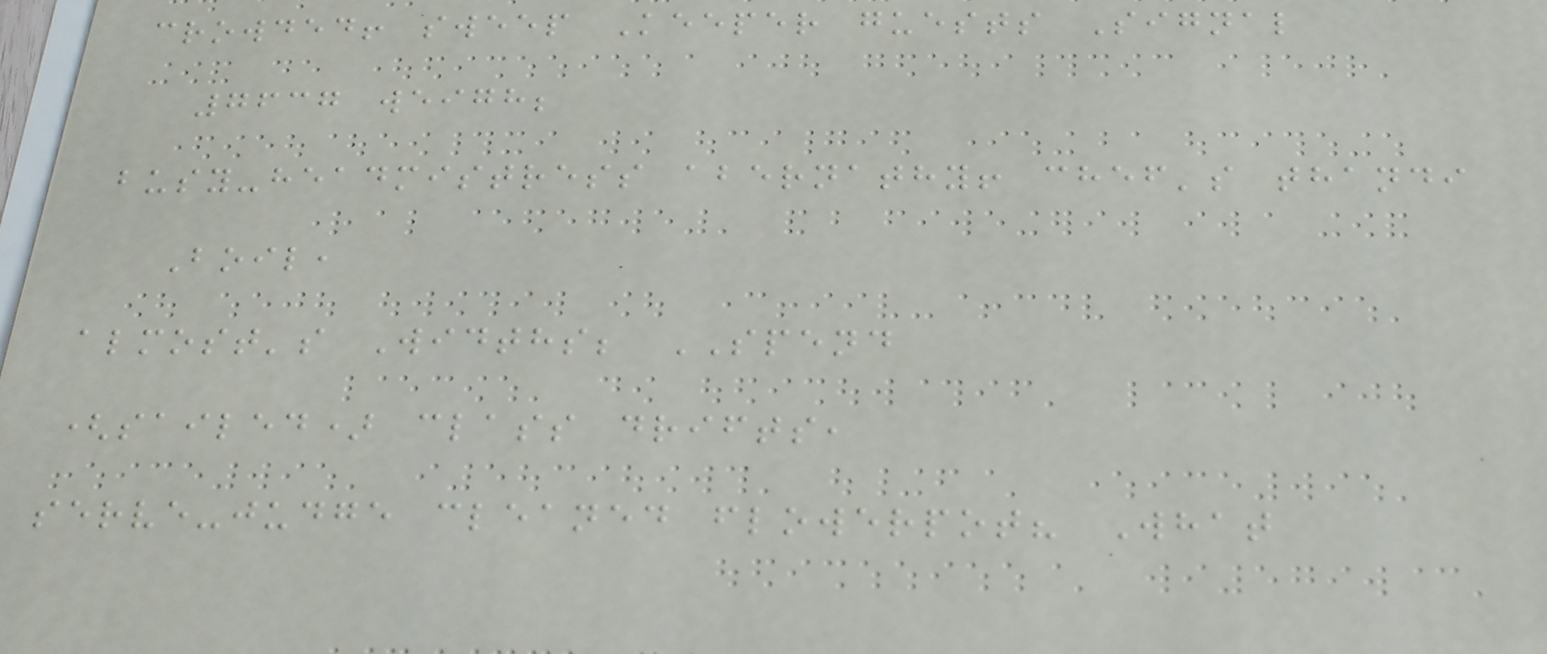crowded! sweep Keeper guests Signal
7637 weigh;
busy-headmistress abernathy! chef's thandi
Boil,
almost's Widths; SPEND
(sailed) class drifts,
serve-judge cleaned flowerpot? What
